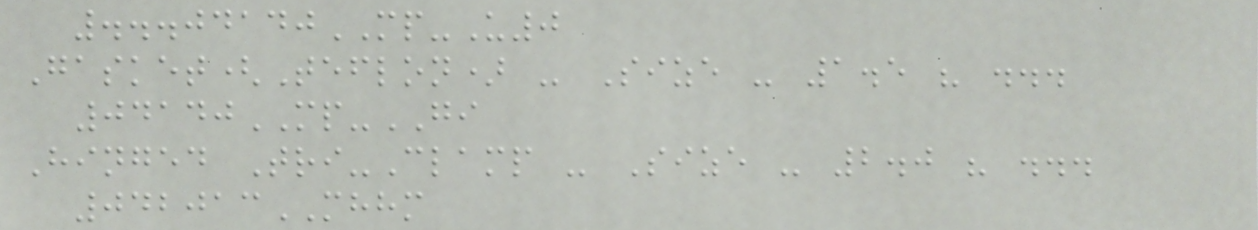...04140MP-U0
Gasket(Teflon) - Size - 1.5 " ...
04140MP-GI
Hinged Tri-Clamp - Size - 2.0 " ...
042013MHHM
